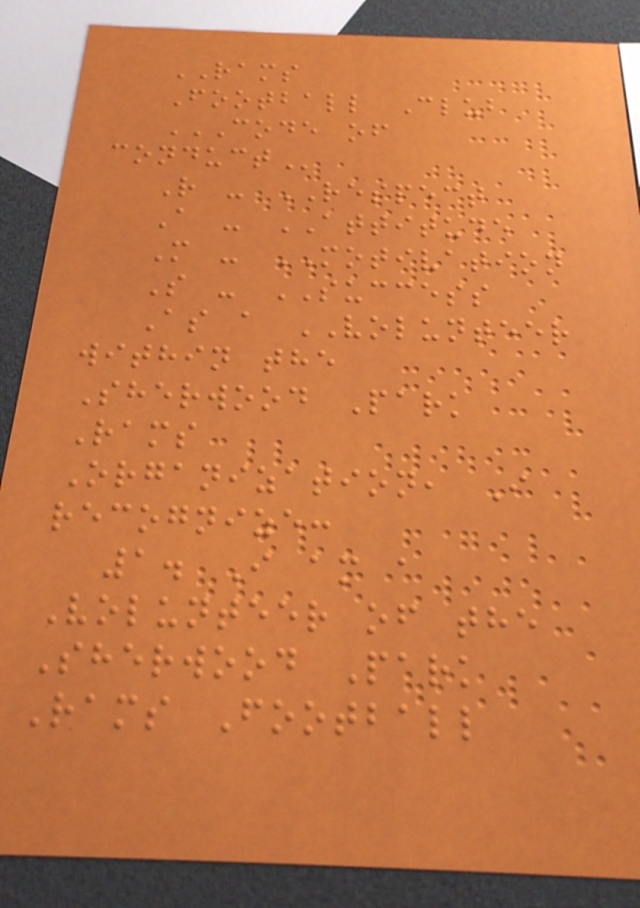RAMS
Football Club
CODE OF
CONDUCT
R - RESPECT
A - ATTITUDE
M - MOTIVATION
S - SUCCESS
As a VOLUNTEER
within the
Sherwood Park
Rams
Organization, I
recognize:
1. I am a
Volunteer of the
Sherwood Park
Rams Football
